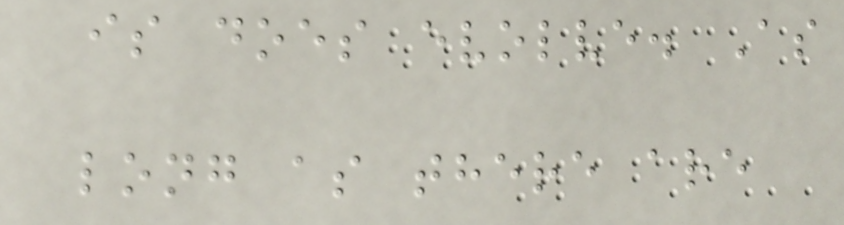is does evolve. As
long as there are
